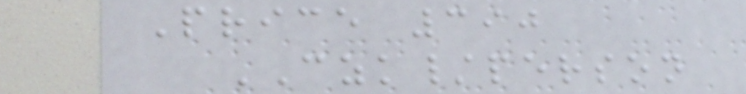Price 390
CZK/person
